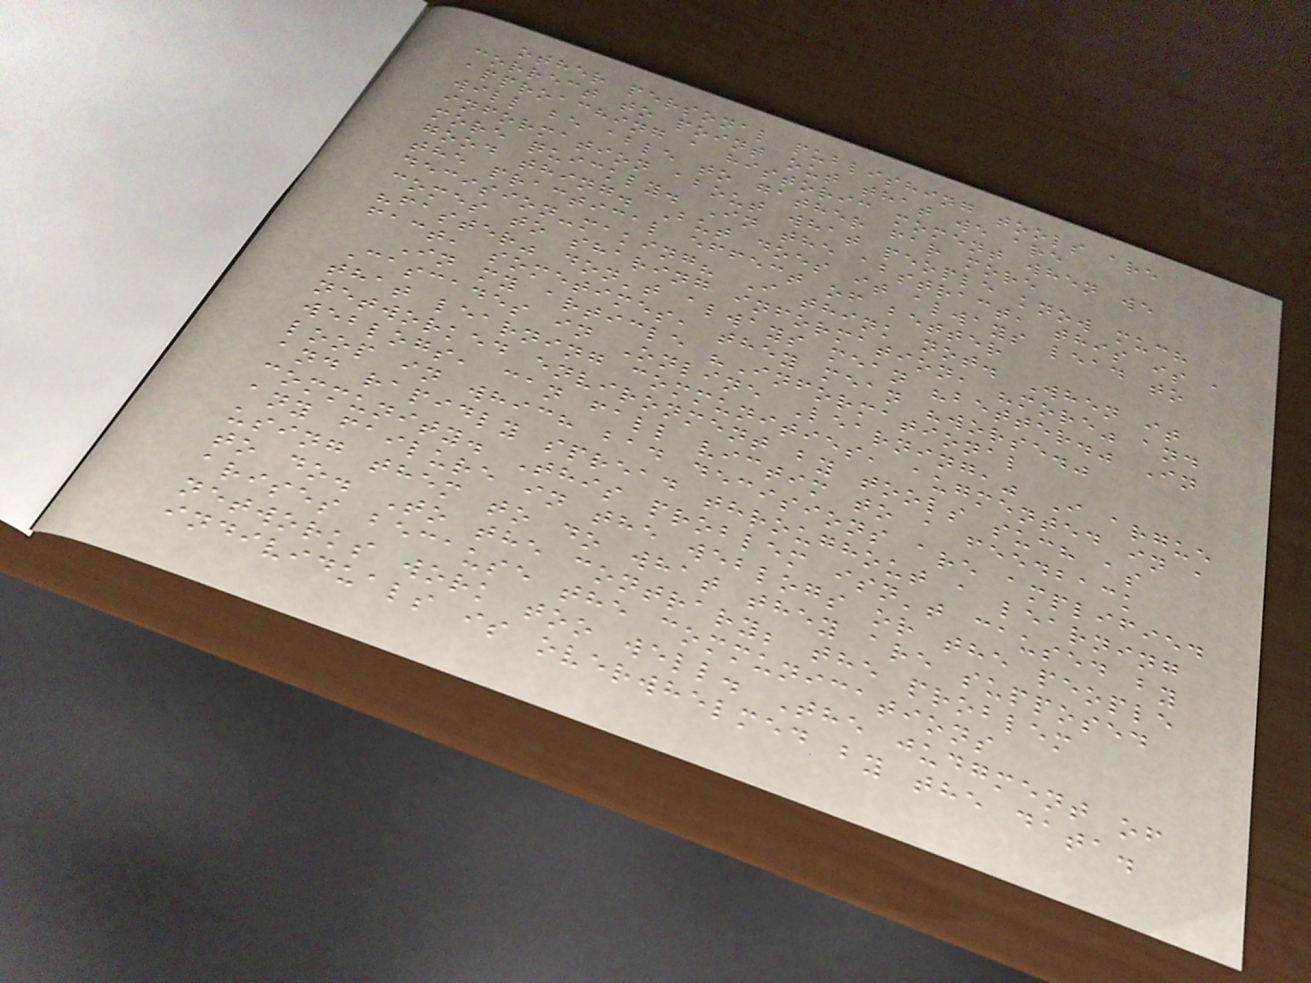other personal publishing tools are
correct to point out that we are
approaching a historic moment when we
will be able to gather far more
information about what people know much
more quickly. In the abstract, this is a
good thing. But does it always lead to
the practical effect of better
decision-making? I think not. When it
comes to sharing information, "more" and
"faster" don't always mean "better." In
fact, sometimes, they mean "worse."
In my article "Informational
Cascades in Online Learning," I argue
that learning communities, augmented in a
networked environment by tools such as
weblogs, can fall victim to a feedback
loop in which bad decisions are amplified
and rapidly spread throughout a learning
community. This problem isn't caused by
any failure in the weblogs or the people
using them to do what they are supposed
to do. To the contrary; the problem
arises because the communications
networks work too well. The judgment of
individuals is overwhelmed by the data.
